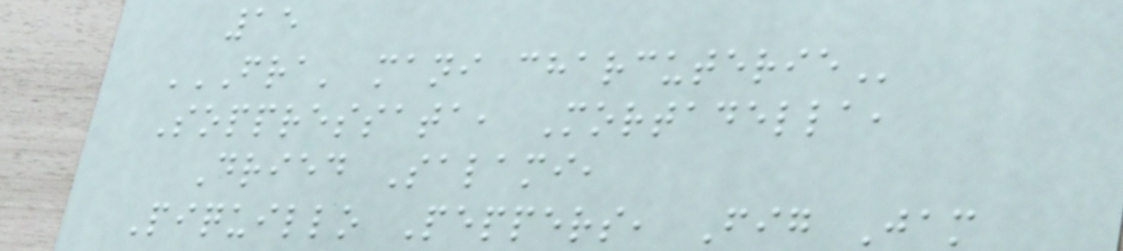15
FRA' MANI CHARCUTERIE
Soppressata, Mortadella,
Dried Salami,
Piquillo Peppers, Fig Jam
